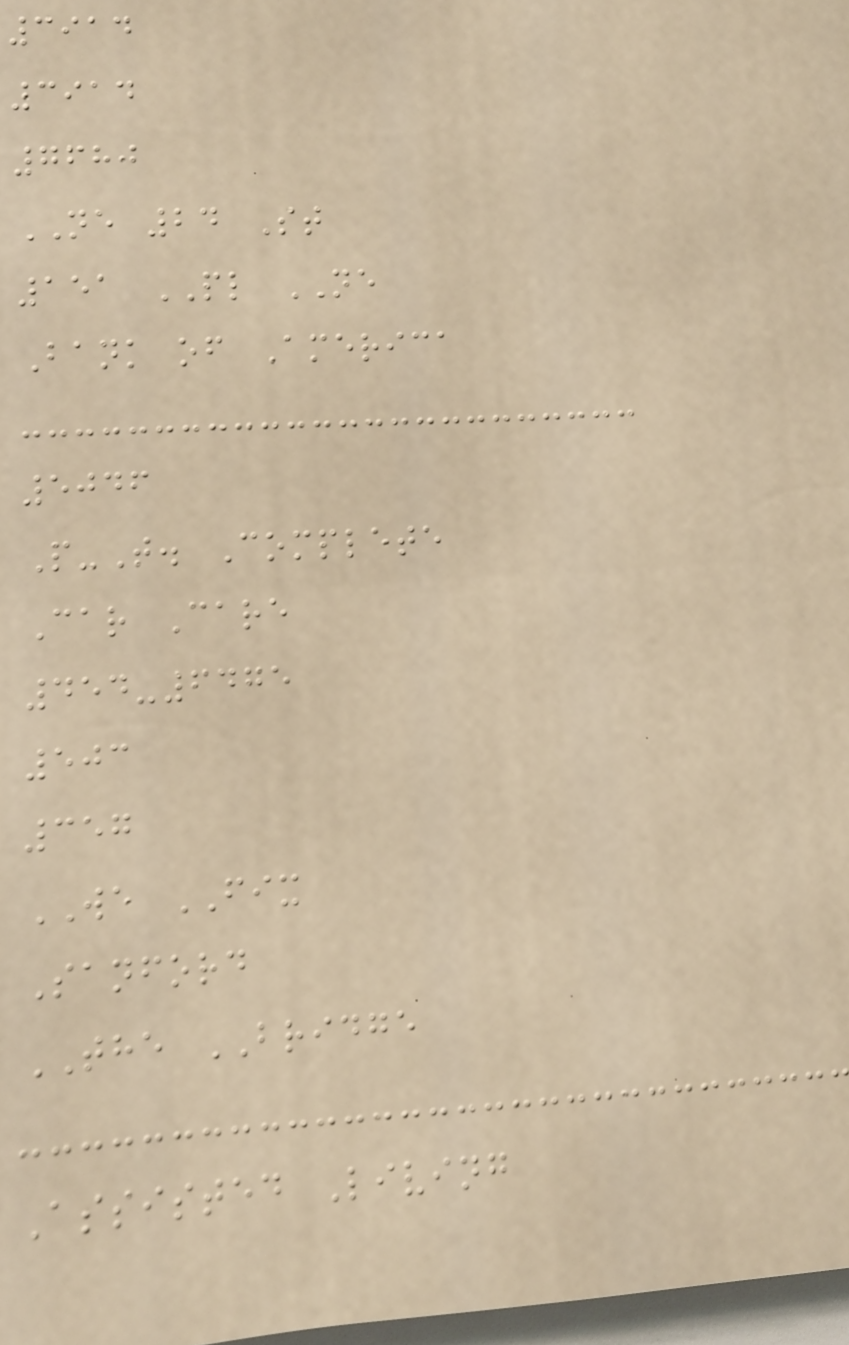3914
3914
7680
NE 24 St
151 PL NE
Bank of America
5046
P-T. Complete
Car Care
454-6475
503
357
WE FIX
Sanford
THE BRIDGE
Assisted Living
